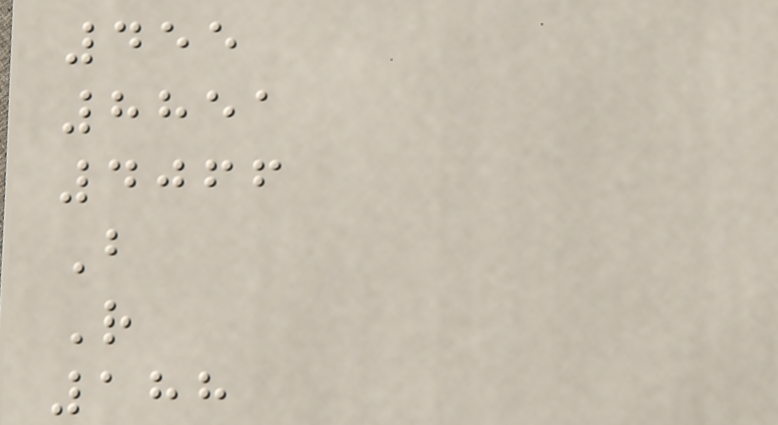455
8851
4066
B
R
188
